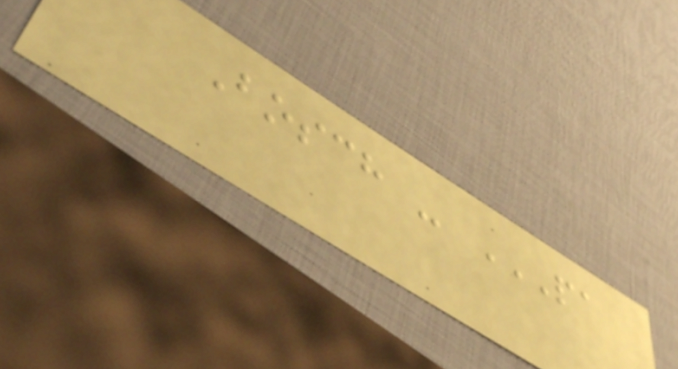Bosch - PA
